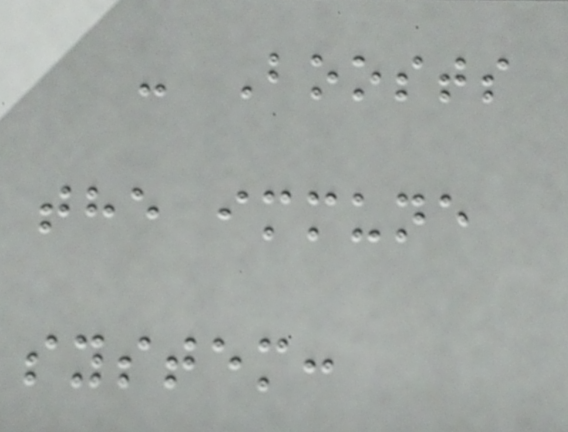- Boosts
the immune
system:
